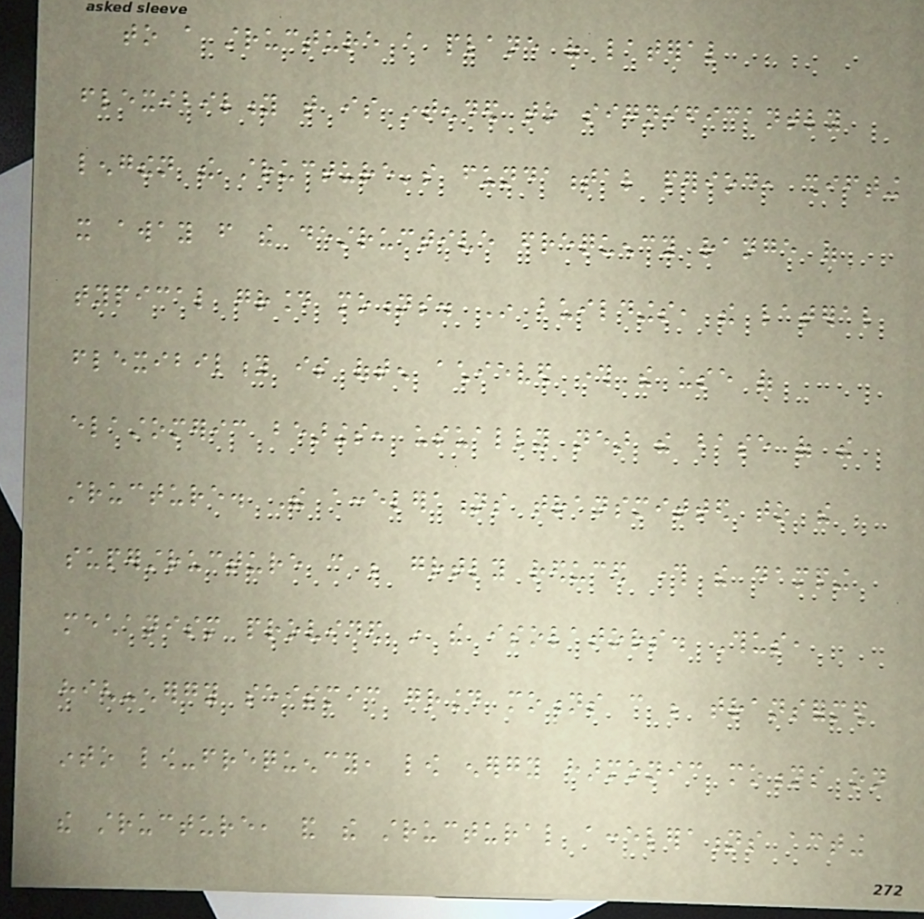to a structure a plane of lateral
flexibility that is intended to significantly
lengthen the structure's fundamental period, shifting
it away from the destructive frequency range of
typical ground motions. In buildings, the lateral
flexibility is often achieved through the use of
elastomeric bearings, usually near the base of the
structure. The accelerations transmitted to the
superstructure can be greatly reduced through the damping
mechanism provided in the isolators. Thus,
high-energy seismic ground motions can be transformed
into low-frequency, low energy harmonic motions on
the structure, and the structural accelerations acting
